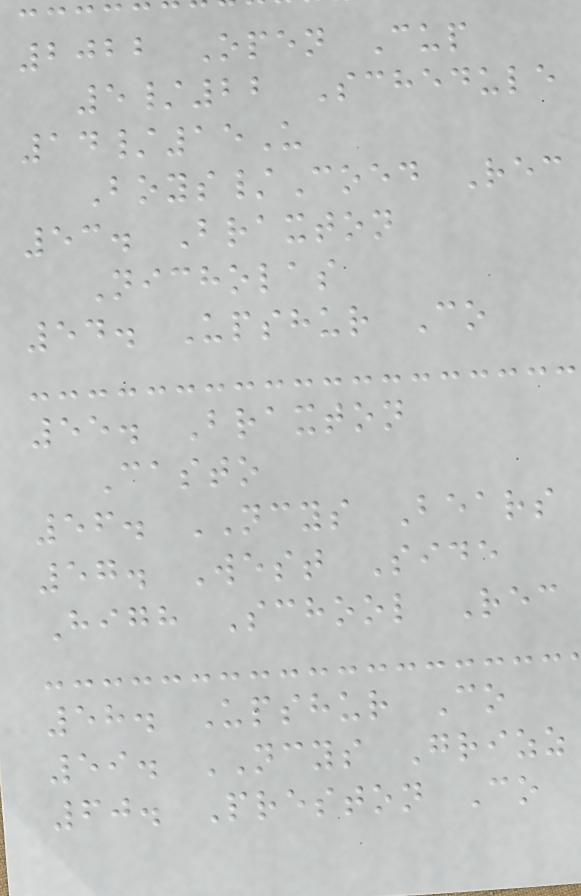2022 Open Cup
5/22 Schedule
14/15U
Boys/Coed Rec
53. Braxton
Nicholas
54. Upshur Co
55. Braxton
Casto
56. NCYS Bears
57. West Side
High School Rec
58. Upshur Co
59. NCYS Grizz
60. Preston Co
